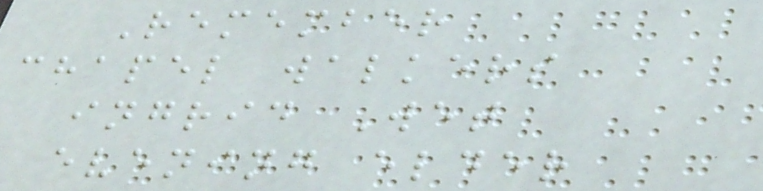Remember
chapel walkers
ingrid Wet
evening elder
